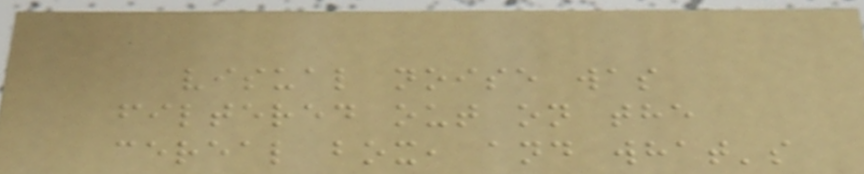visual noise was
filtered out on the
cereal box, and what's
